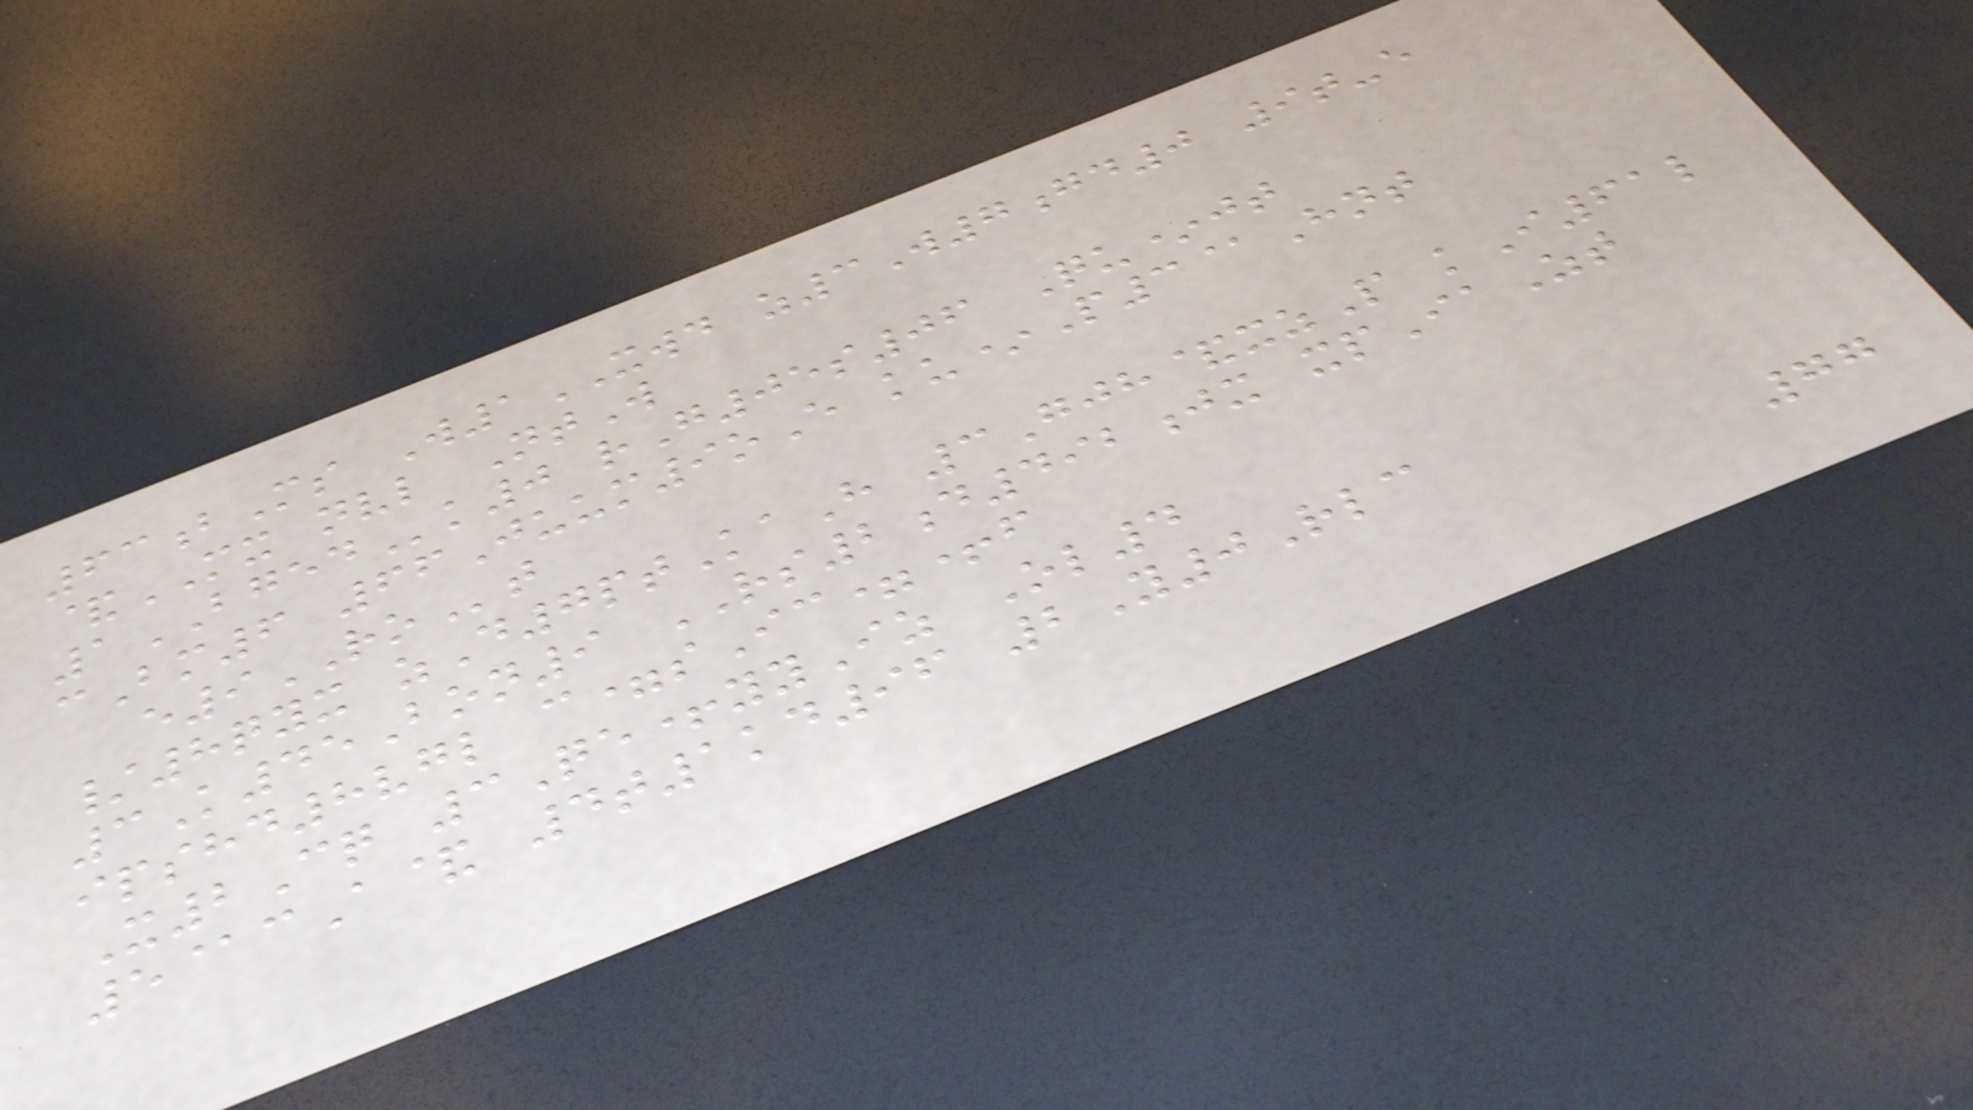63bMs W1XWD z3W7gd0 9t-e
&MX nvl NtW
1BGEDk0 rG05s06 Qu*jt
cBm6 66Juum9oE ku*P3@Hnt
e9ROt
/8qyx zD7ptKaH 3Gjh&xzP kI61l
3K45Bon9 RS2d492jx xpIaZt
ipshd8vgl c=sIc=+f
X2Cq 3Qe+yyIz Ol4
5@cA& 4t1kd96 2Y0Rlc
77
